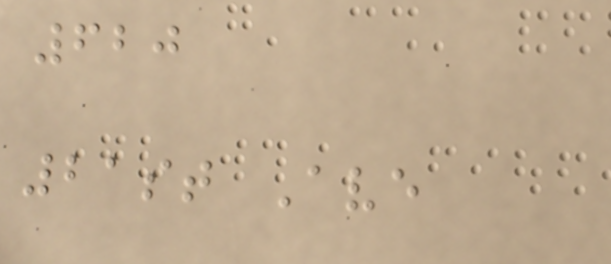620
21st Ave
